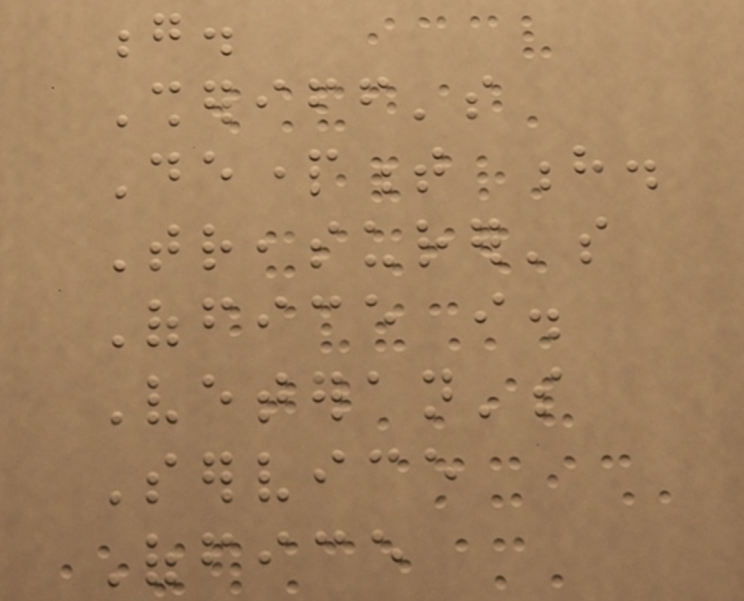g.
Sheriff's
Department h.
Treasurer's
Office i.
Veteran's
Service
Office
